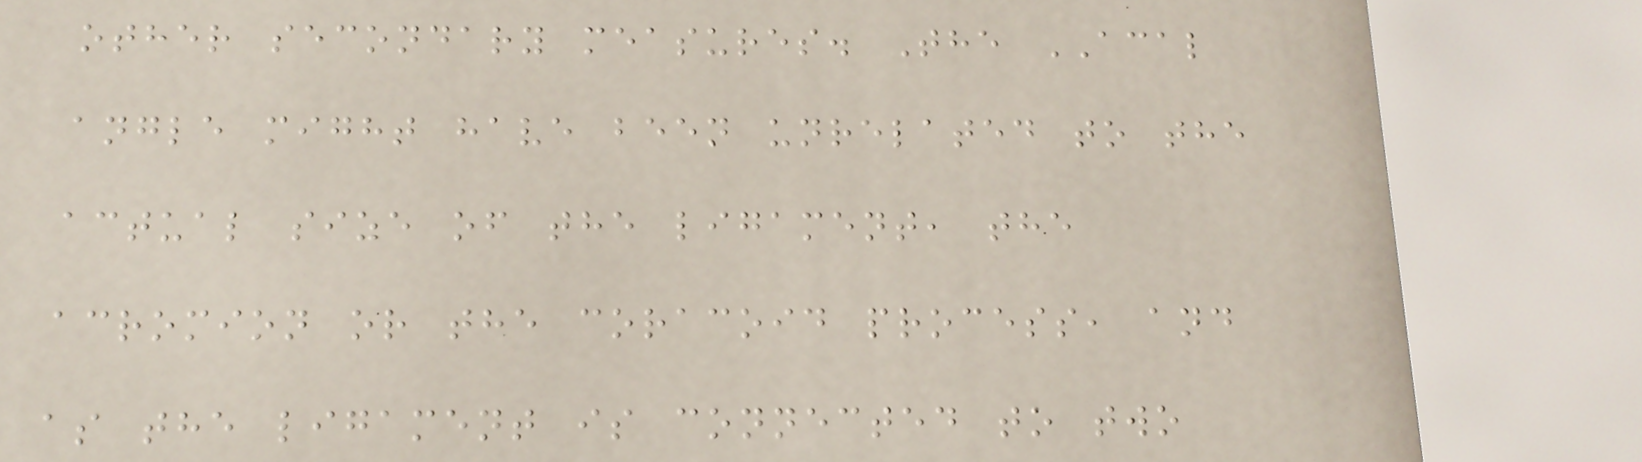other secondary measures. The ACAL
angle might have been unrelated to the
actual size of the ligament, the
acromion or the coracoid process, and
as the ligament is connected to two
